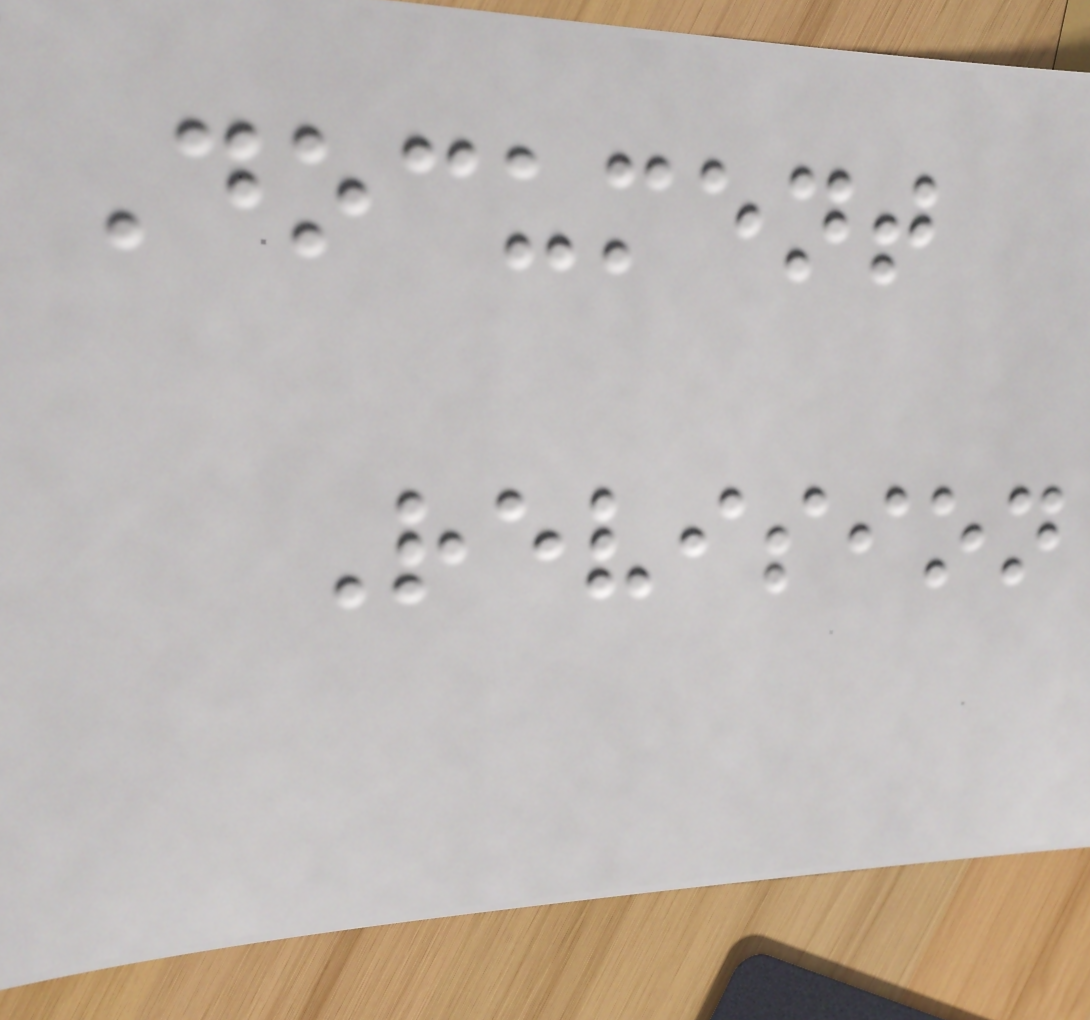Document
Revision
